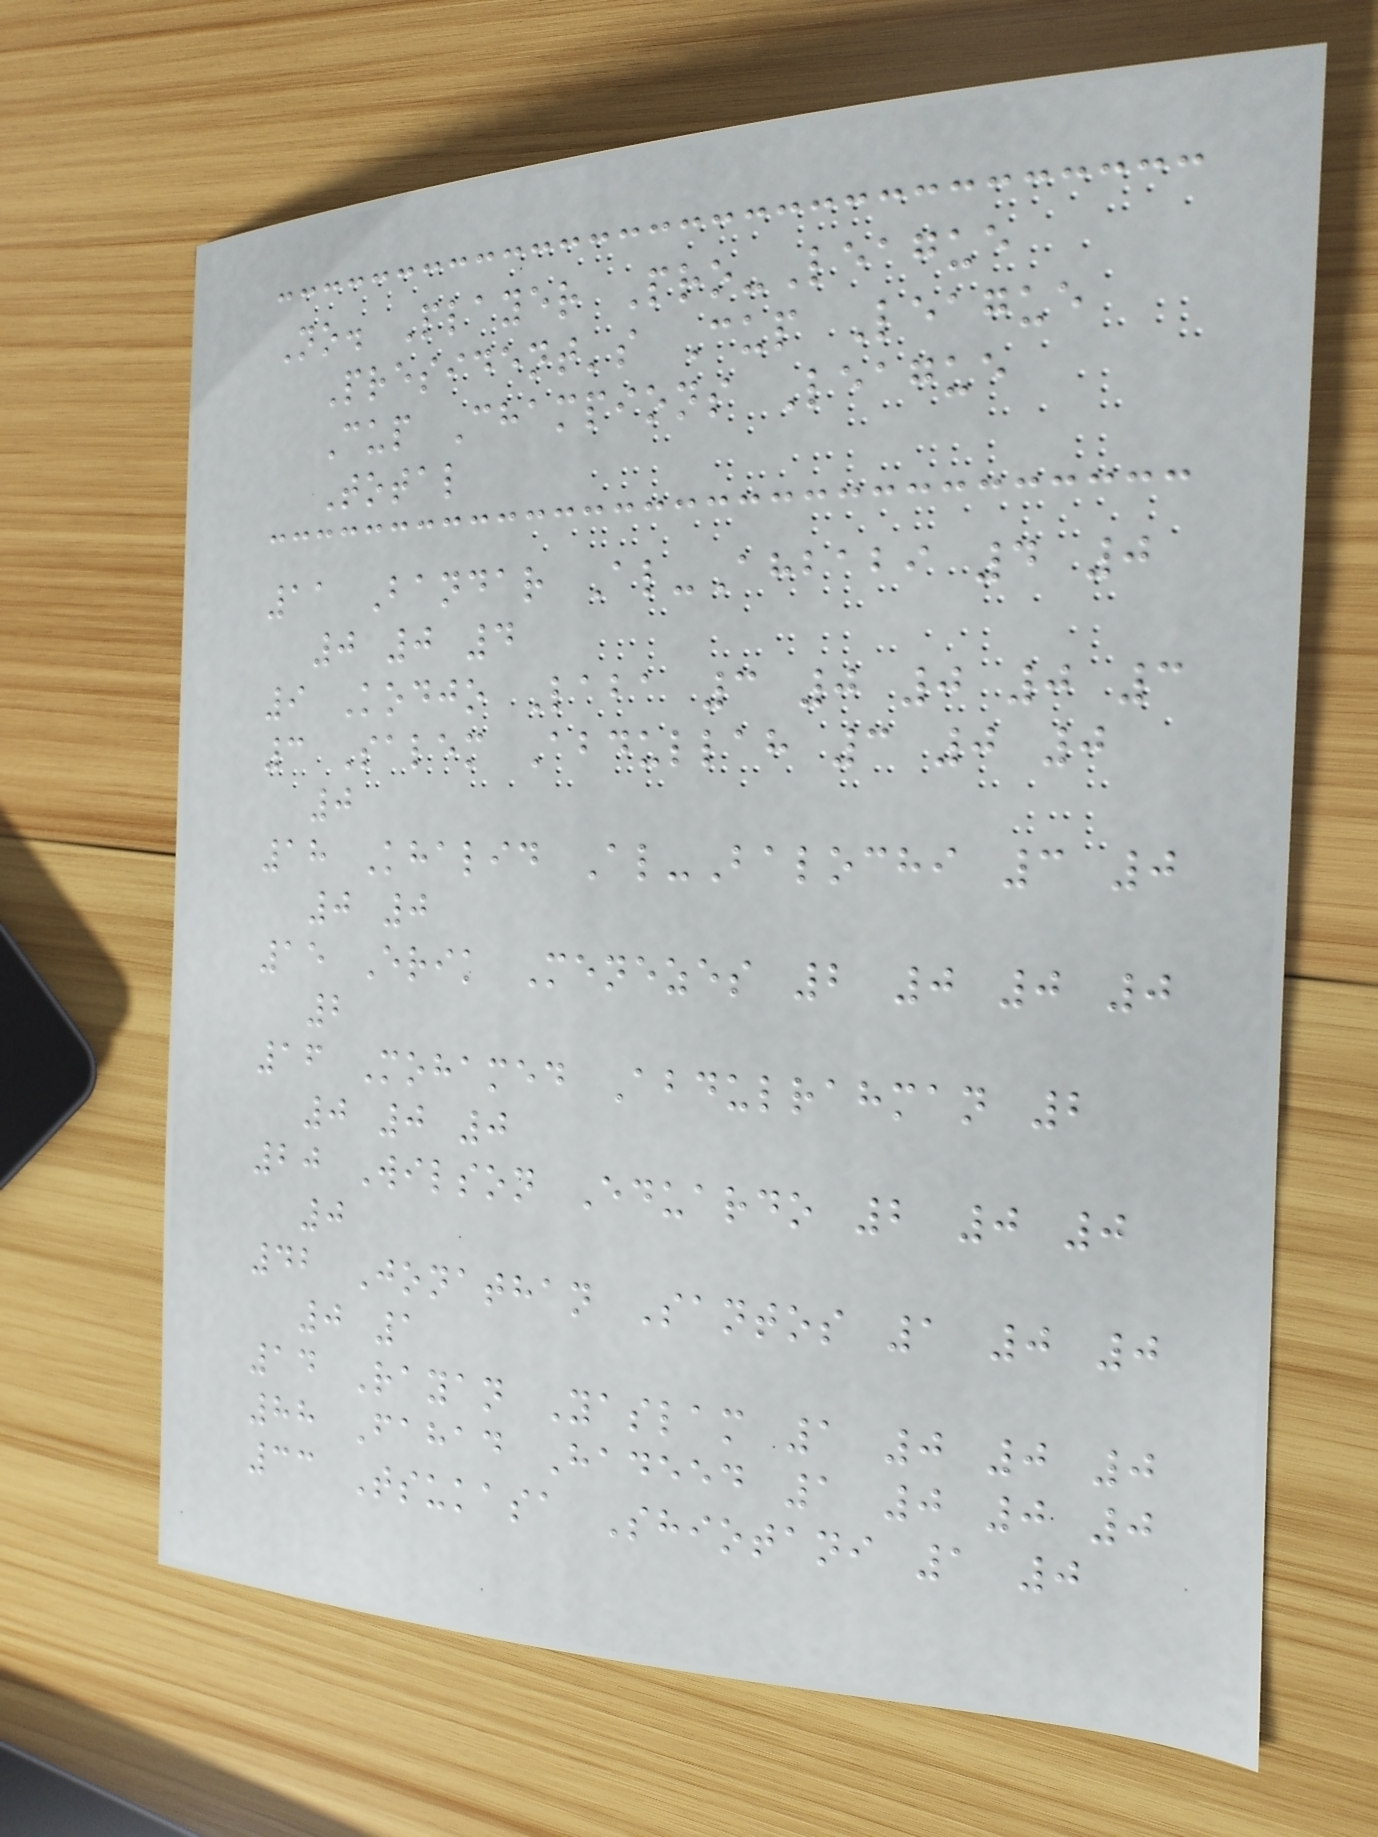No. Player Pro-League
President's Cup League
Cup Champions League
Total
11 Bandar Al-Ahbabi 4 0
0 0 4
9 Kodjo Laba 3 0 0 0 3
3 Salem Abdullah 3 0 0
0
18 Khalid Al-Balochi 3 0
0 0
15 Erik Menezes 2 0 0 0
2
16 Mohamed Abdulrahman 2
0 0 0
20 Wilson Eduardo 2 0 0
0
42 Jonathan Santos 1 0 0
0 1
14 Rayan Yaslam 1 0 0 0
88 Fahad Hadeed 1 0 0 0
33 Tsukasa Shiotani 1 0
